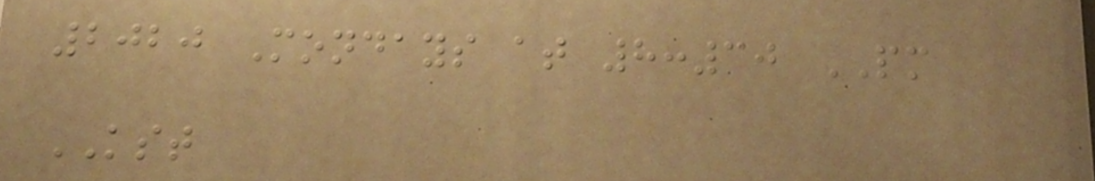2020 Mondays at 8:30 PM
KST
